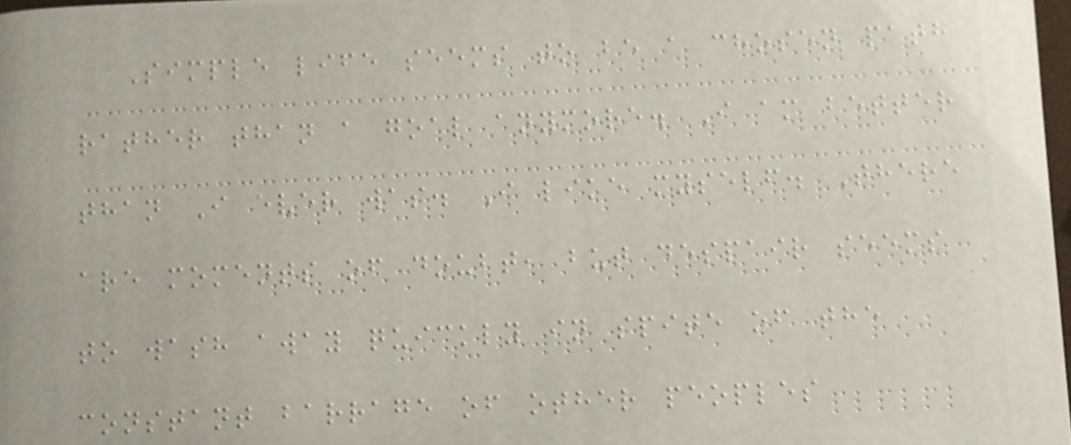Simple life seems to be a chosen path
rather than a goal anymore. I am better
than I ever was. I like myself. There
are moments of doubt, but despair seems
to wash away quickly in spite of the
constant barrage of other peoples
